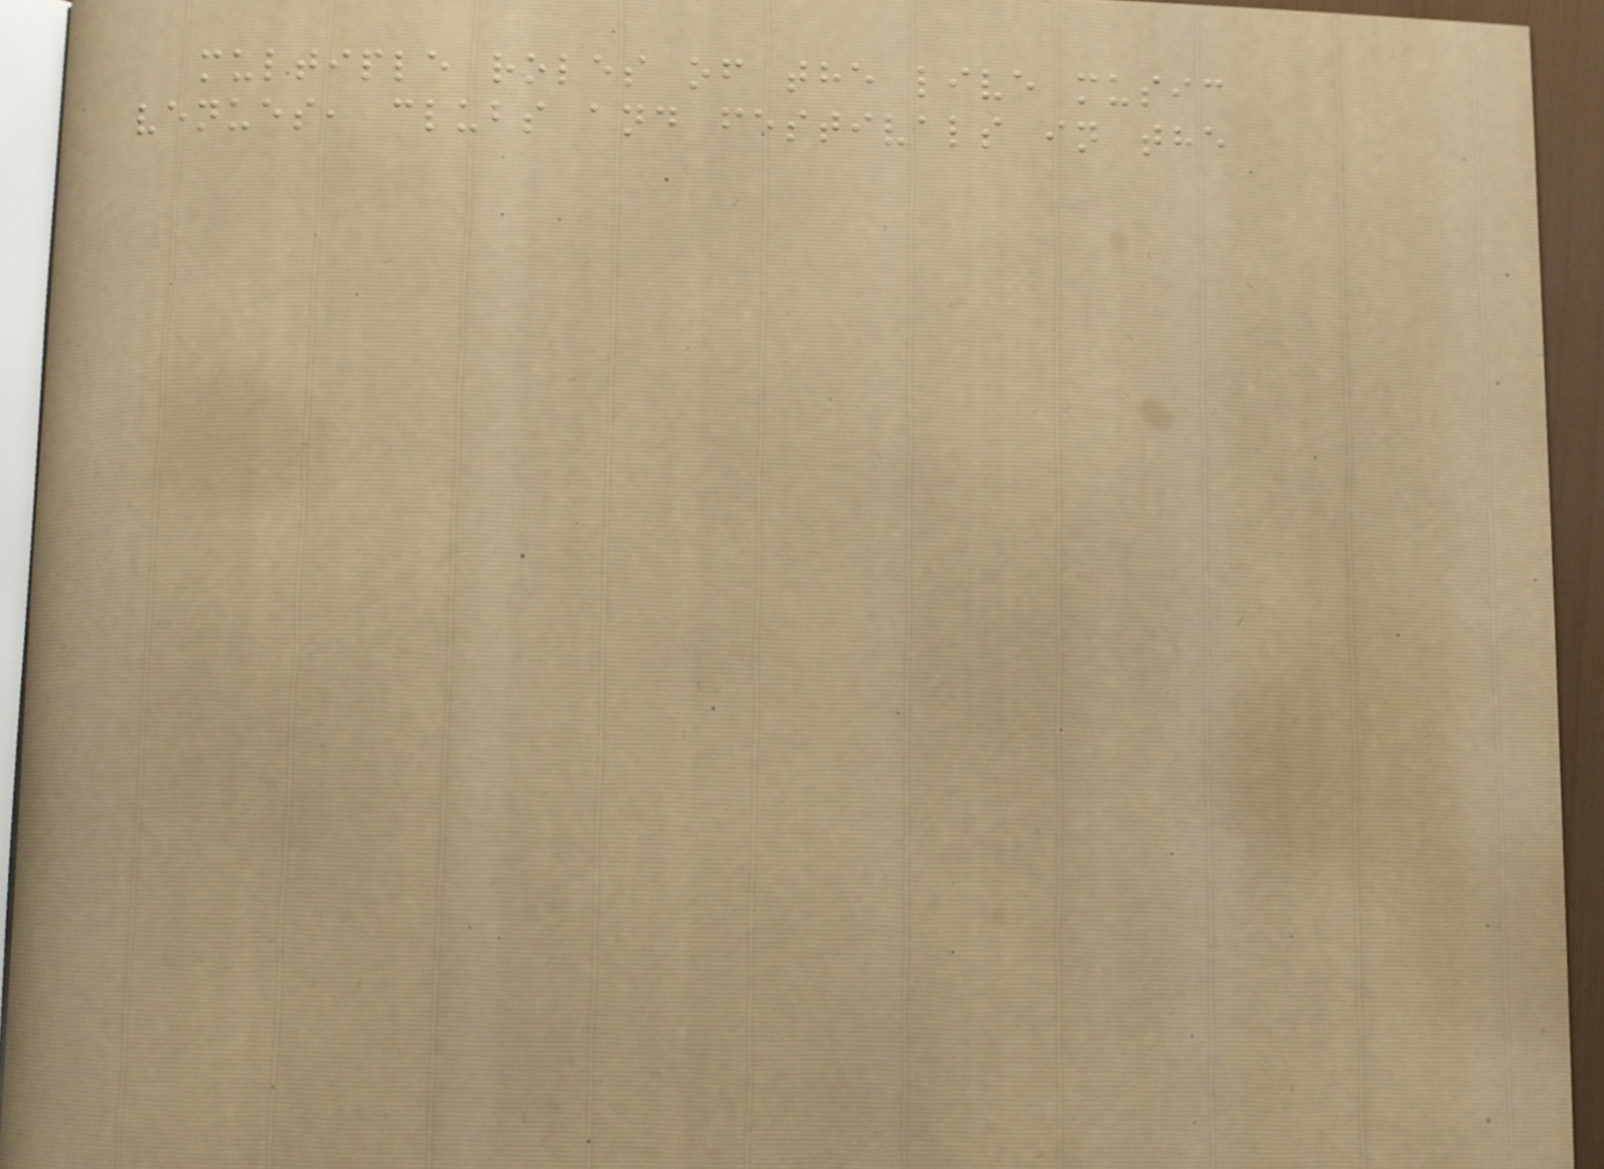multiple roles of the live music
venues, clubs and festivals in the
